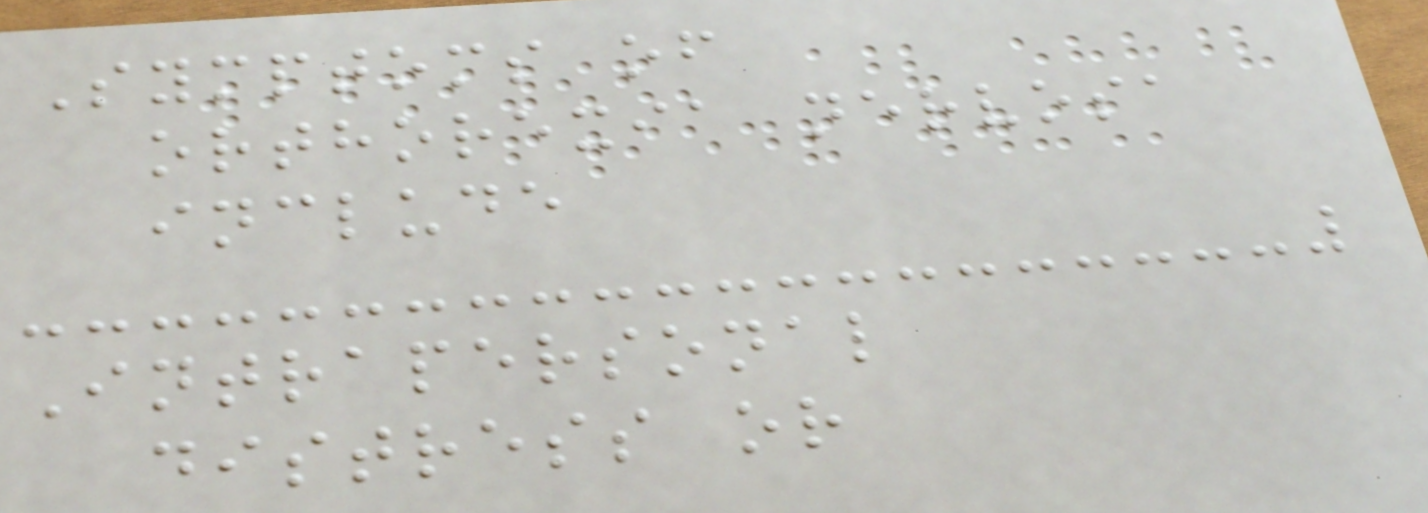Symptoms of
orthorexia nervosa
include
Intrapersonal
distress or
